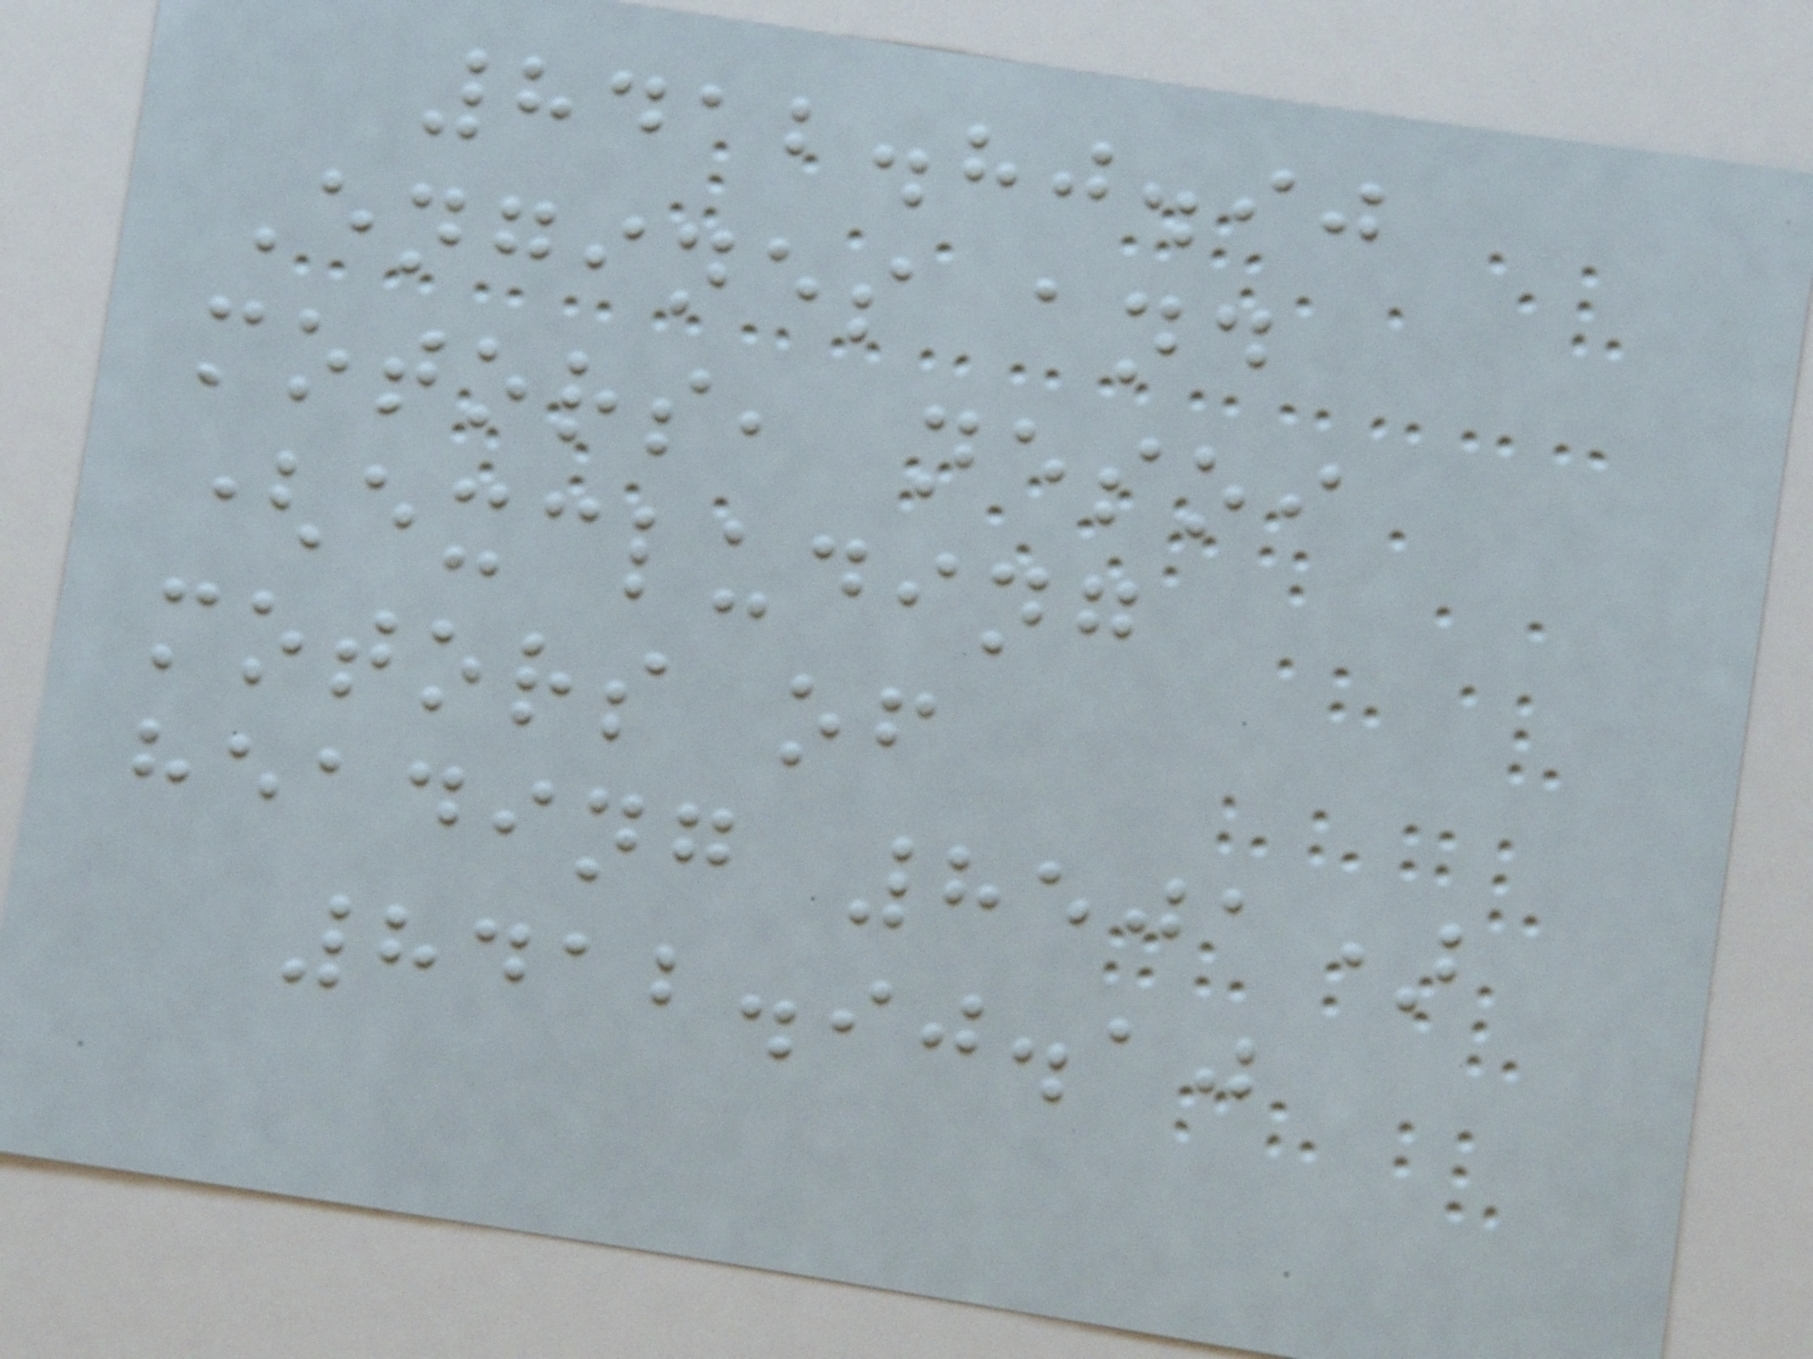8412.80.90
Engines and
motors, nesoi
(excluding
motors of
heading 8501)
8412.90.10
